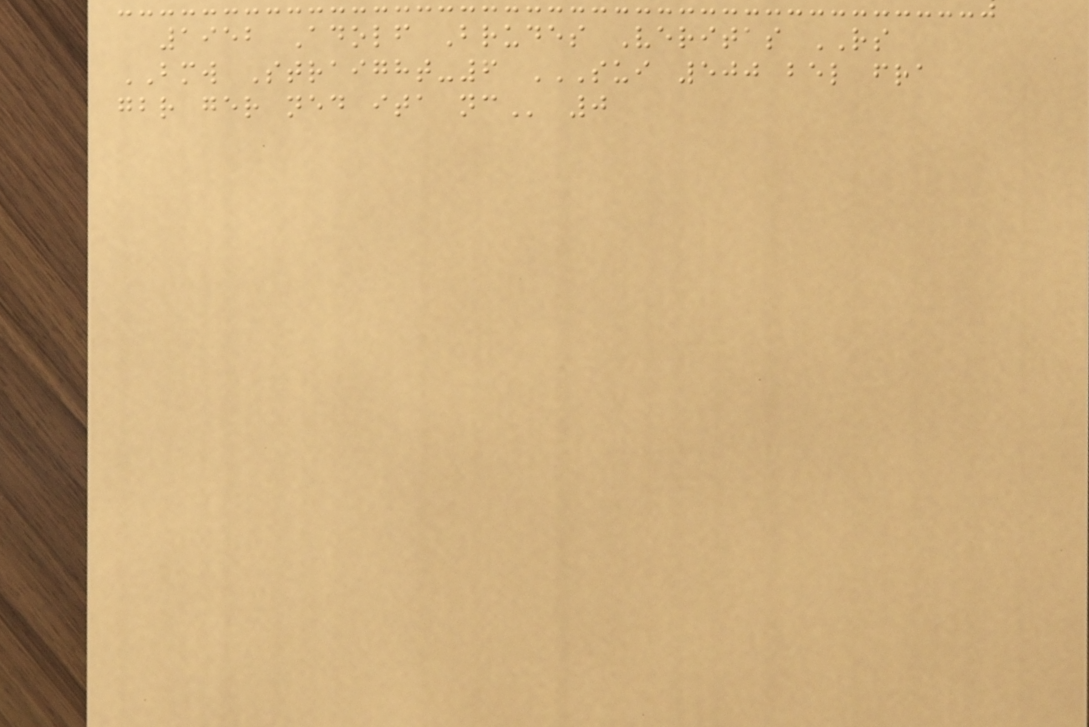1952 Adolf Brudes Veritas RS
BMW Straight-6 SUI 500 BEL FRA
GBR GER NED ITA NC 0
